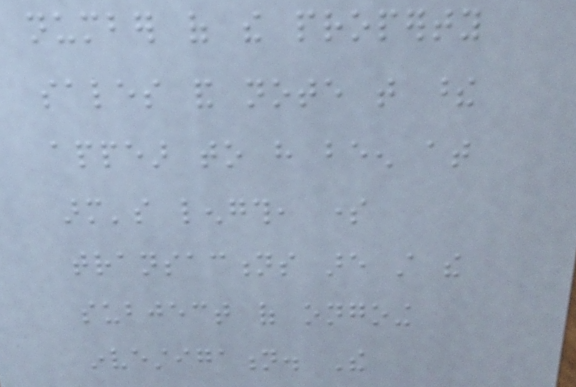number of the property
sales and note that these
appear to have been at
arm's length, some
transactions are still the
subject of ongoing
investigation. The
